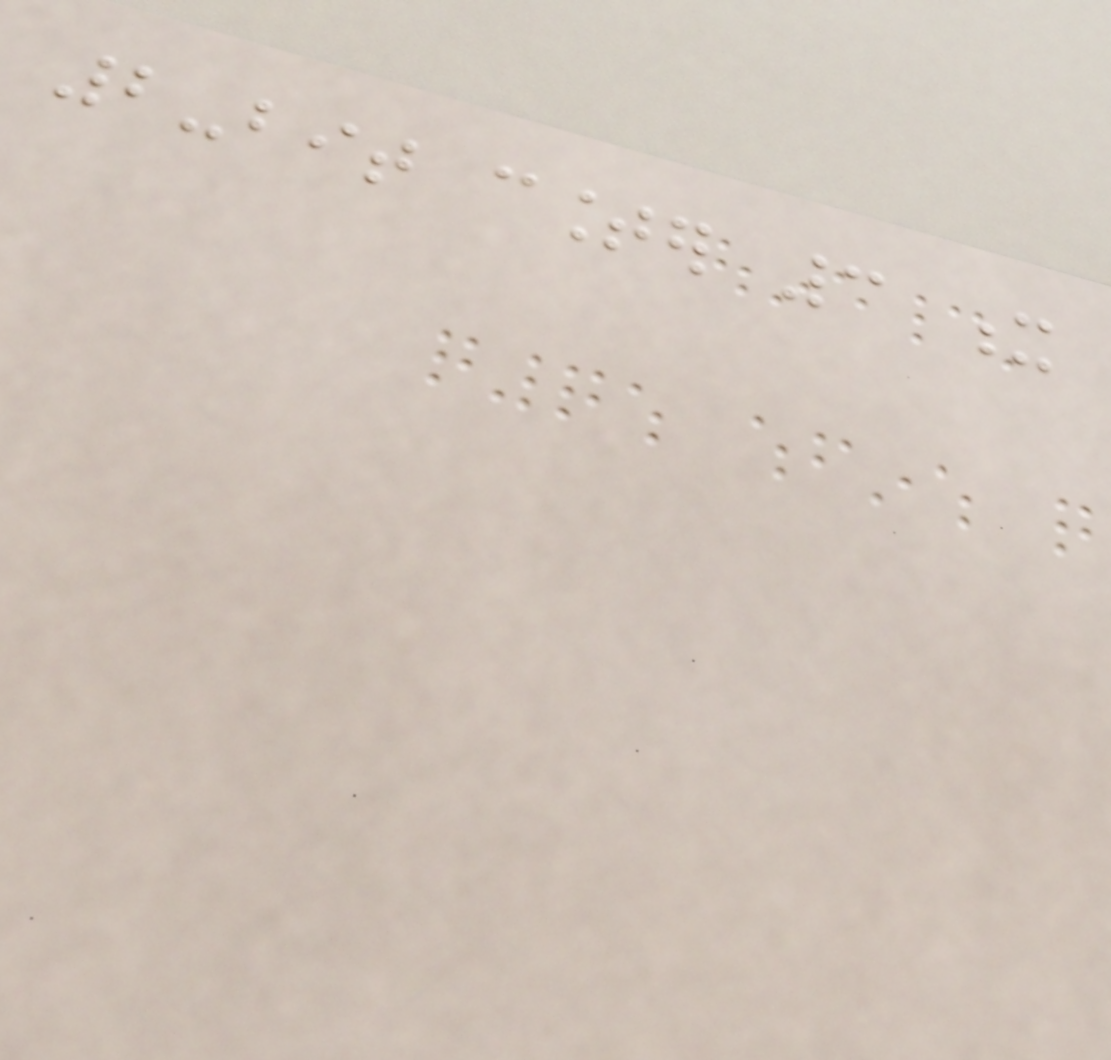2-bit counter 3 x
